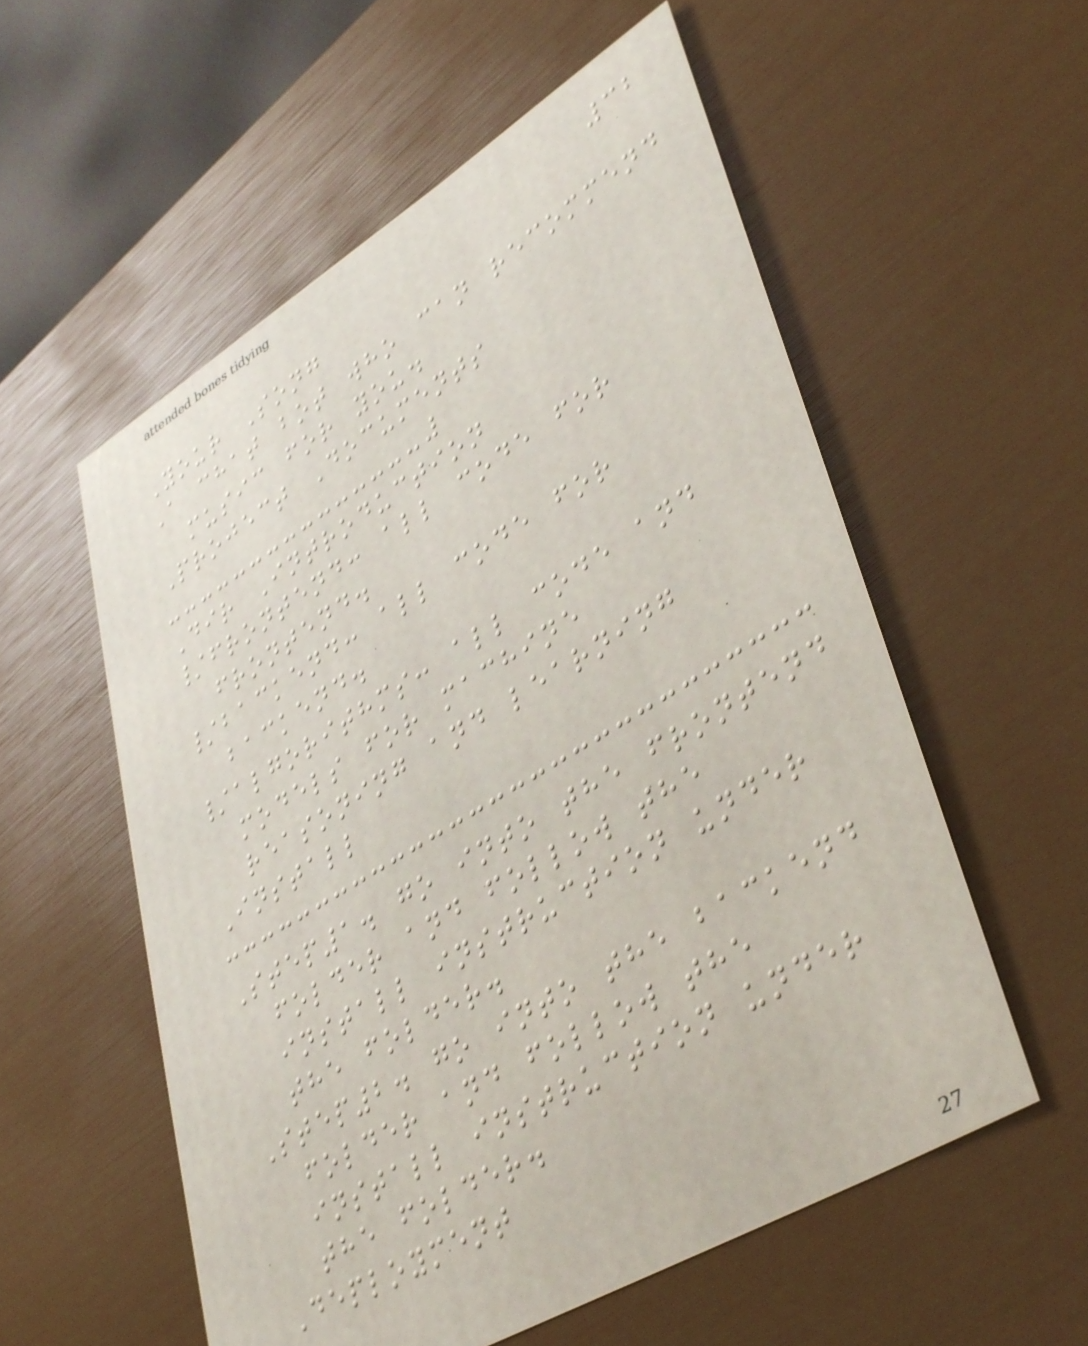32
Your Song
A chat bot who can recommend
music for you.
Project Documents
Dir Introduction
/frontend: all code for
frontend.
/backend: all code for
backend.
/algorithms: all code and
models for machine
reasoning and learning
Install
Step1. go into the frontend
folder and follow the
install instruction under
the folder.
Step2. go into the backend
folder and follow the
install instruction under
the folder.
Deployment
